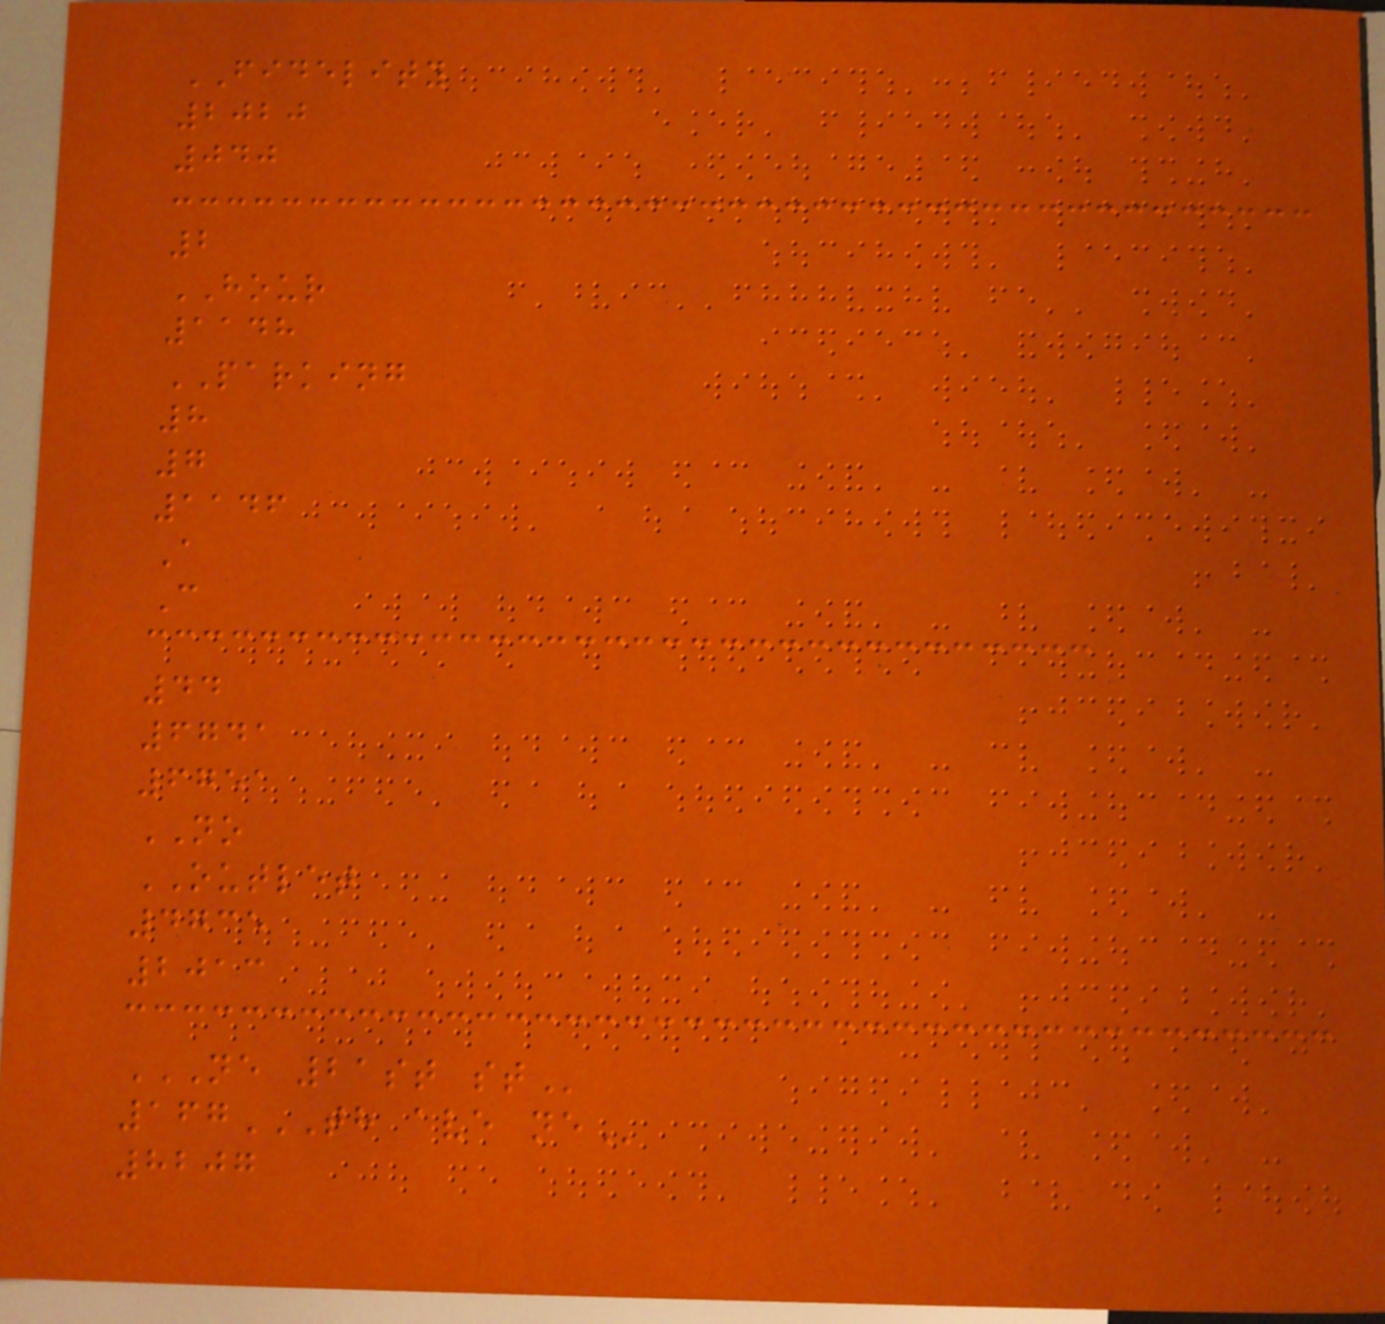FIDELITY
2020
040
2
HOUR
1148
PARKING
8
7
1146
A
C
44
6741
6751
NO
OUTLET
4735
2013
NE 21ST ST
167TH AVE NE
8207
